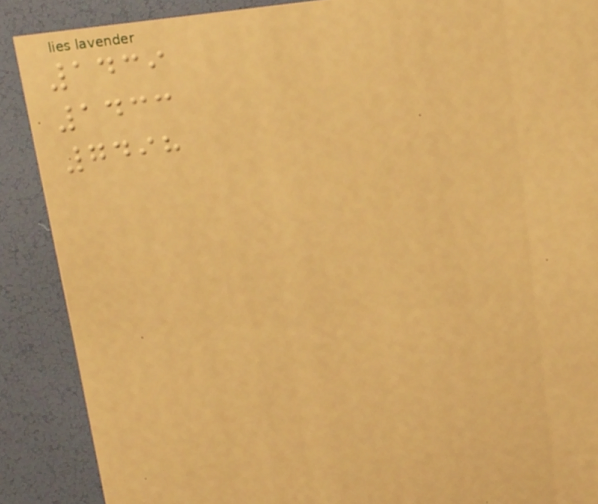1439
1433
7498
